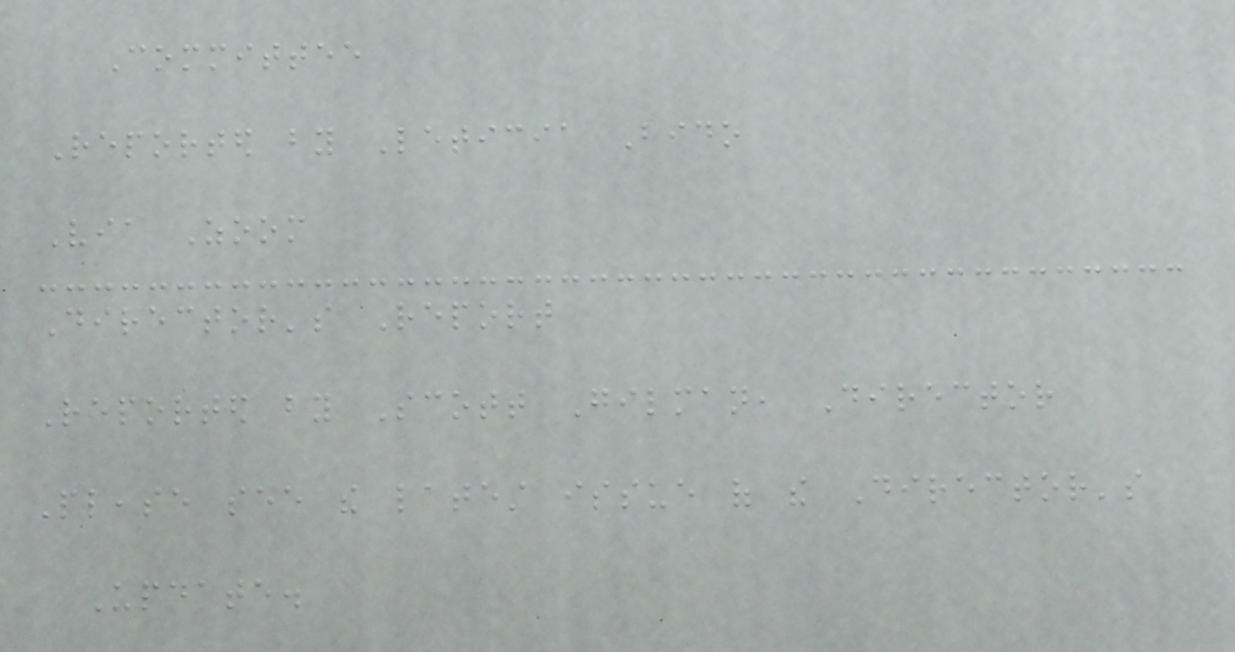Committee
Reported by Leticia Bido
Via Zoom
Director's Report
Reported by Scott Gilman, Director
Please see the latest issue of the Director's
Update.
